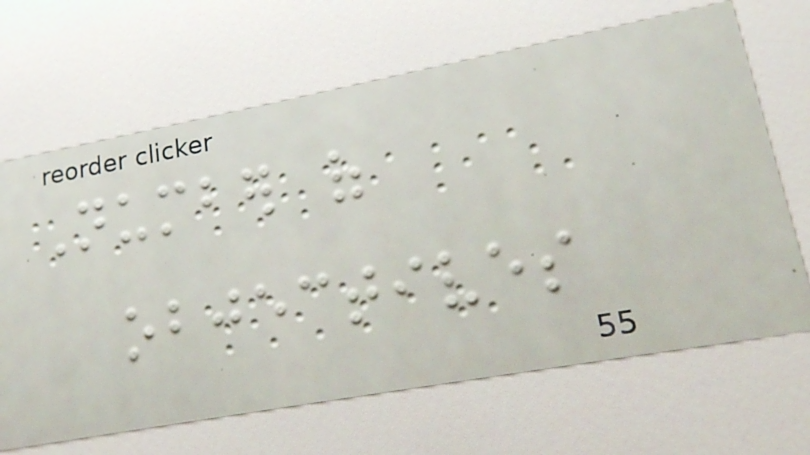Number of
objectives
